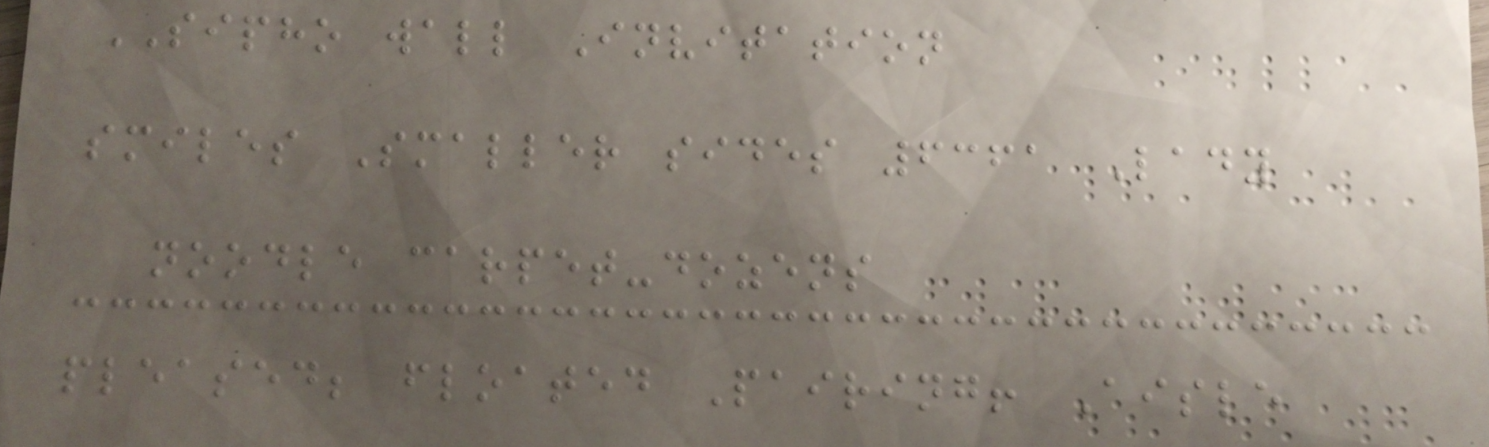SIPHO wall Invitation
smiles Smaller sides 6361 Lady
noodle carpet-dozens
pleased; floated Pairing! Aisle
